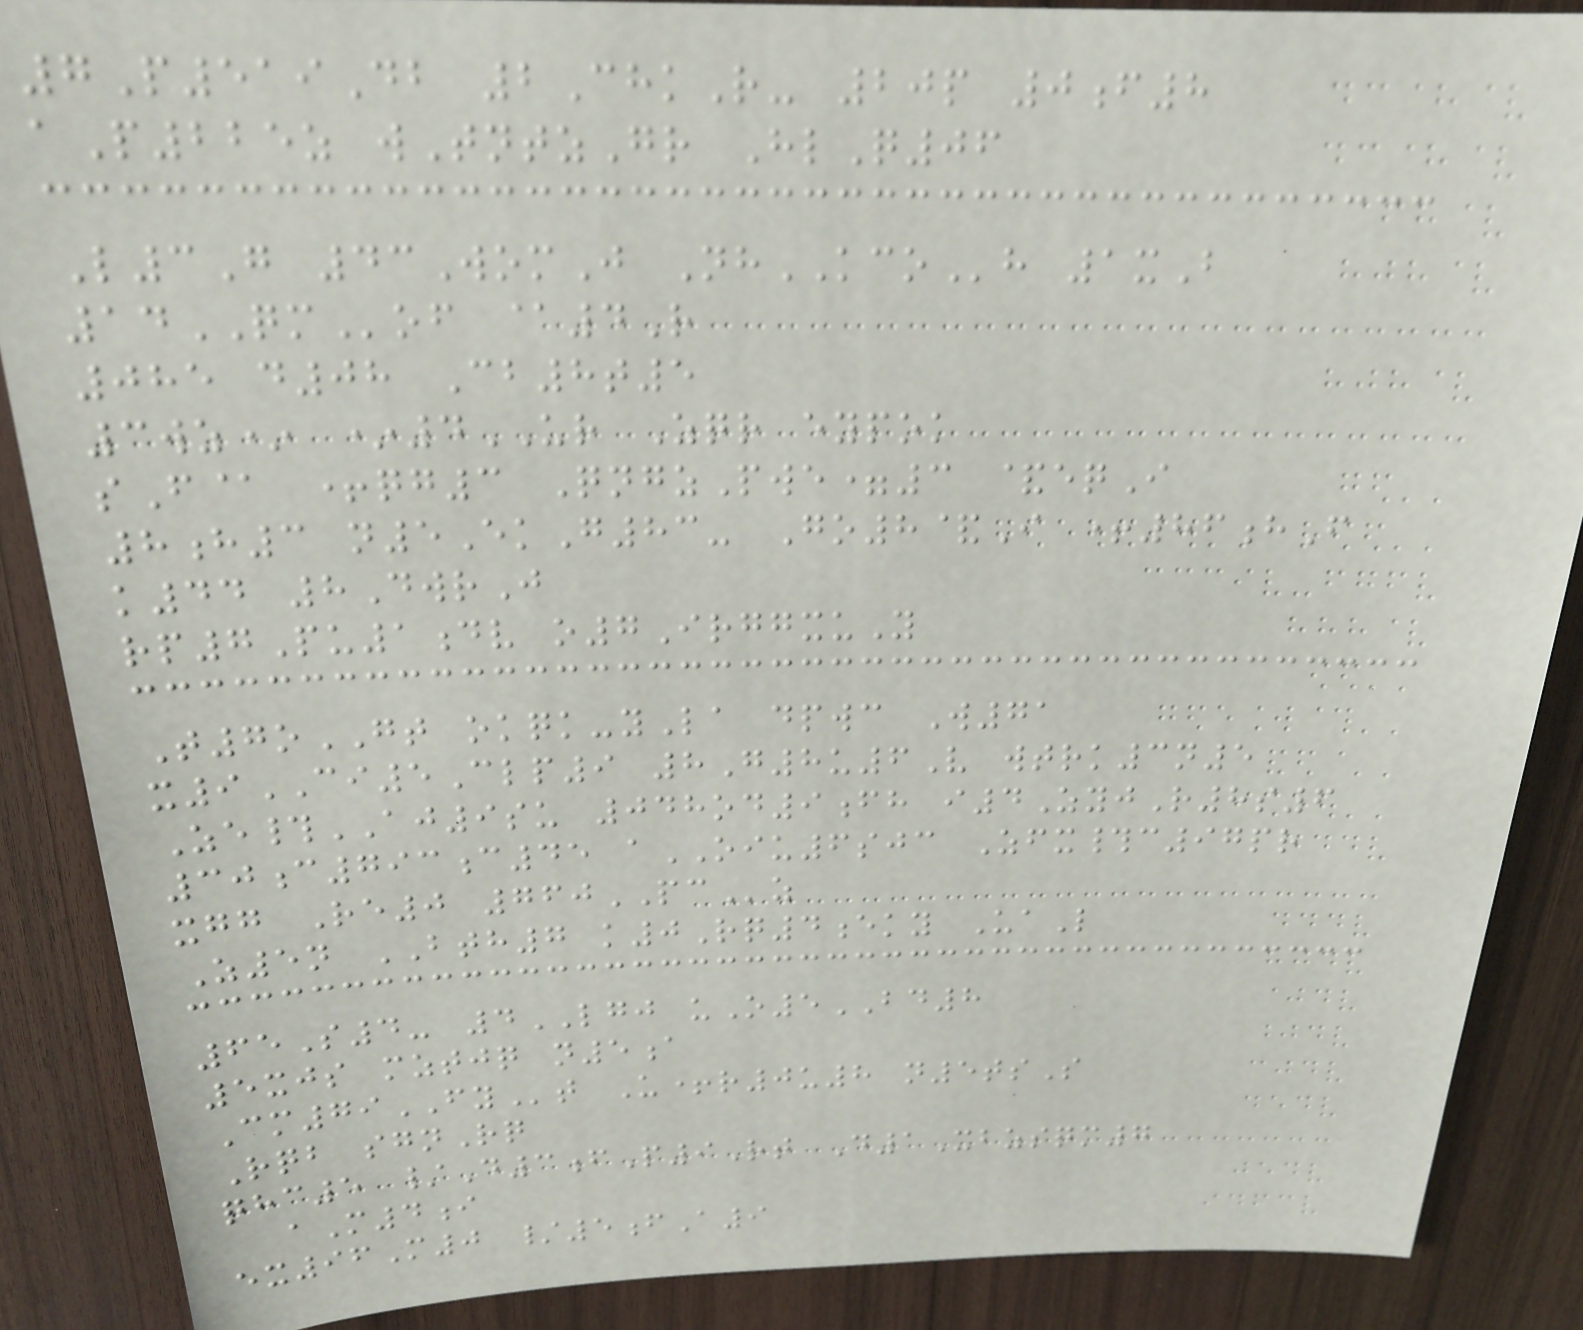7P519Db 2ChkR- 20p 0f8
aP225z wTntzGr HlQ06
L3G 43WomJ NhKCOh 1xB
14QMof @4R
085 d08 Cb8t5
3wz* *4UR Zqr eypok
sF@ +qg3 QngzPwe=3 &eqI
8h3 n5EkG83- Go8&I +86hF
k44 8DwrJ
rp7Pu1dv o7IrggxuY
T7oGT okqk-yLa dpwc W71
x9CI5Clp9 8G8u6V wtrk3n5
Ze#AJ9su 048od9fh i4ZyjR8s6
30c793c45 aOIU6sjc Zfx#c97pr
xgg Re0 760PCz
Z5n BTH7 k0Rq4eky UaL
65S4- 4LGJ uO5BD8
5xjs mztjq n5a
Cm79FYt U+r0u8 n5tsS
Rqb sgnRq
qhc5 /D3fP9Rt D1Xbzsqm7
aM4i
ex96M0 /5fA9
